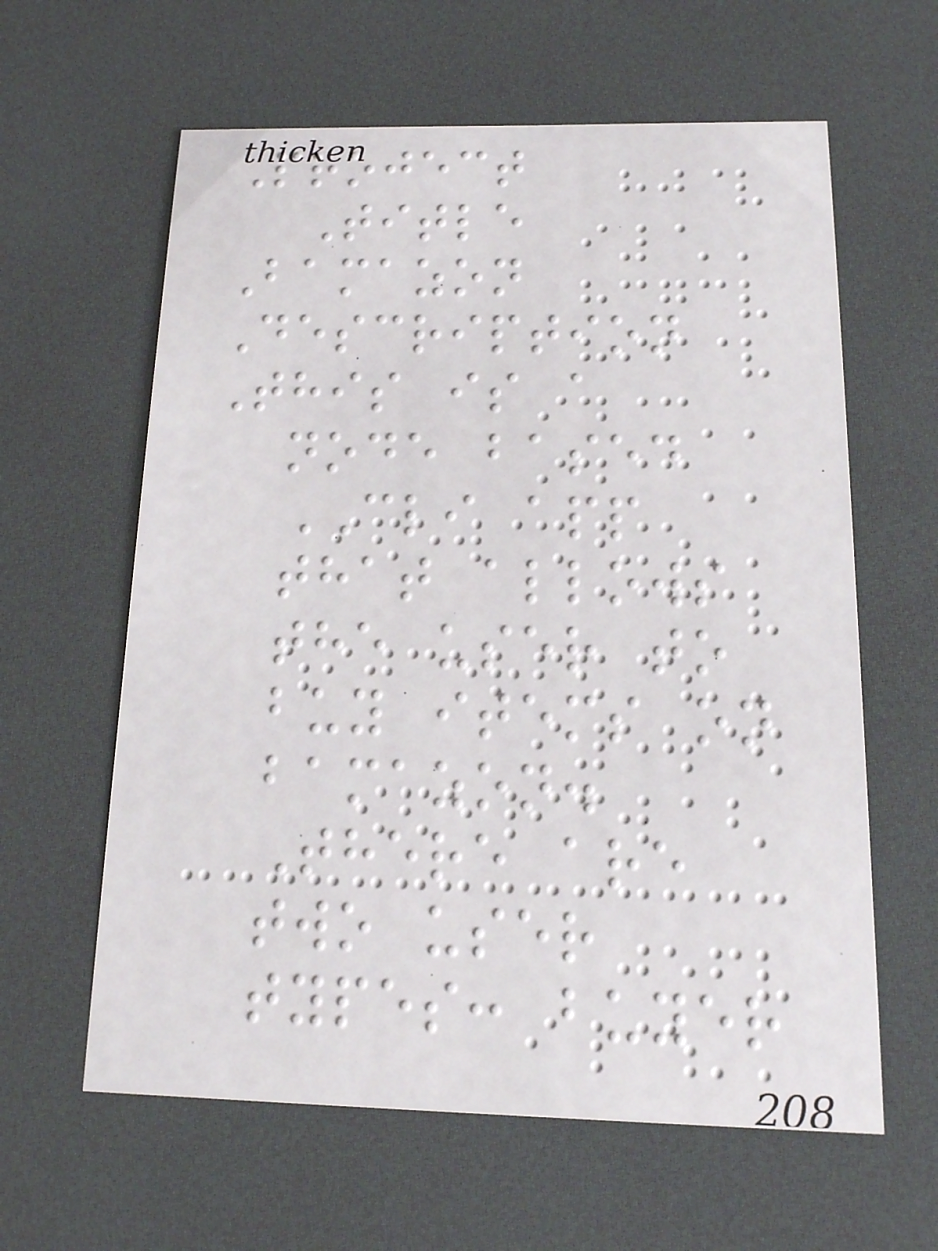Project
Title
Bamazon
Description
This is a
node based
CLI app
that allows
the user to
buy items on
bamazon.
There are
two user
types: buyer
